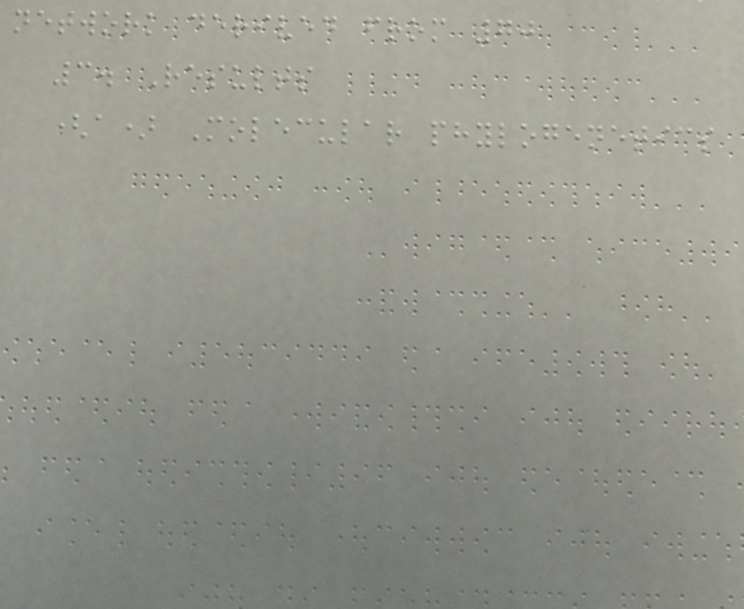network derived from 70
3. Results
(a) Molecular phylogenetics
